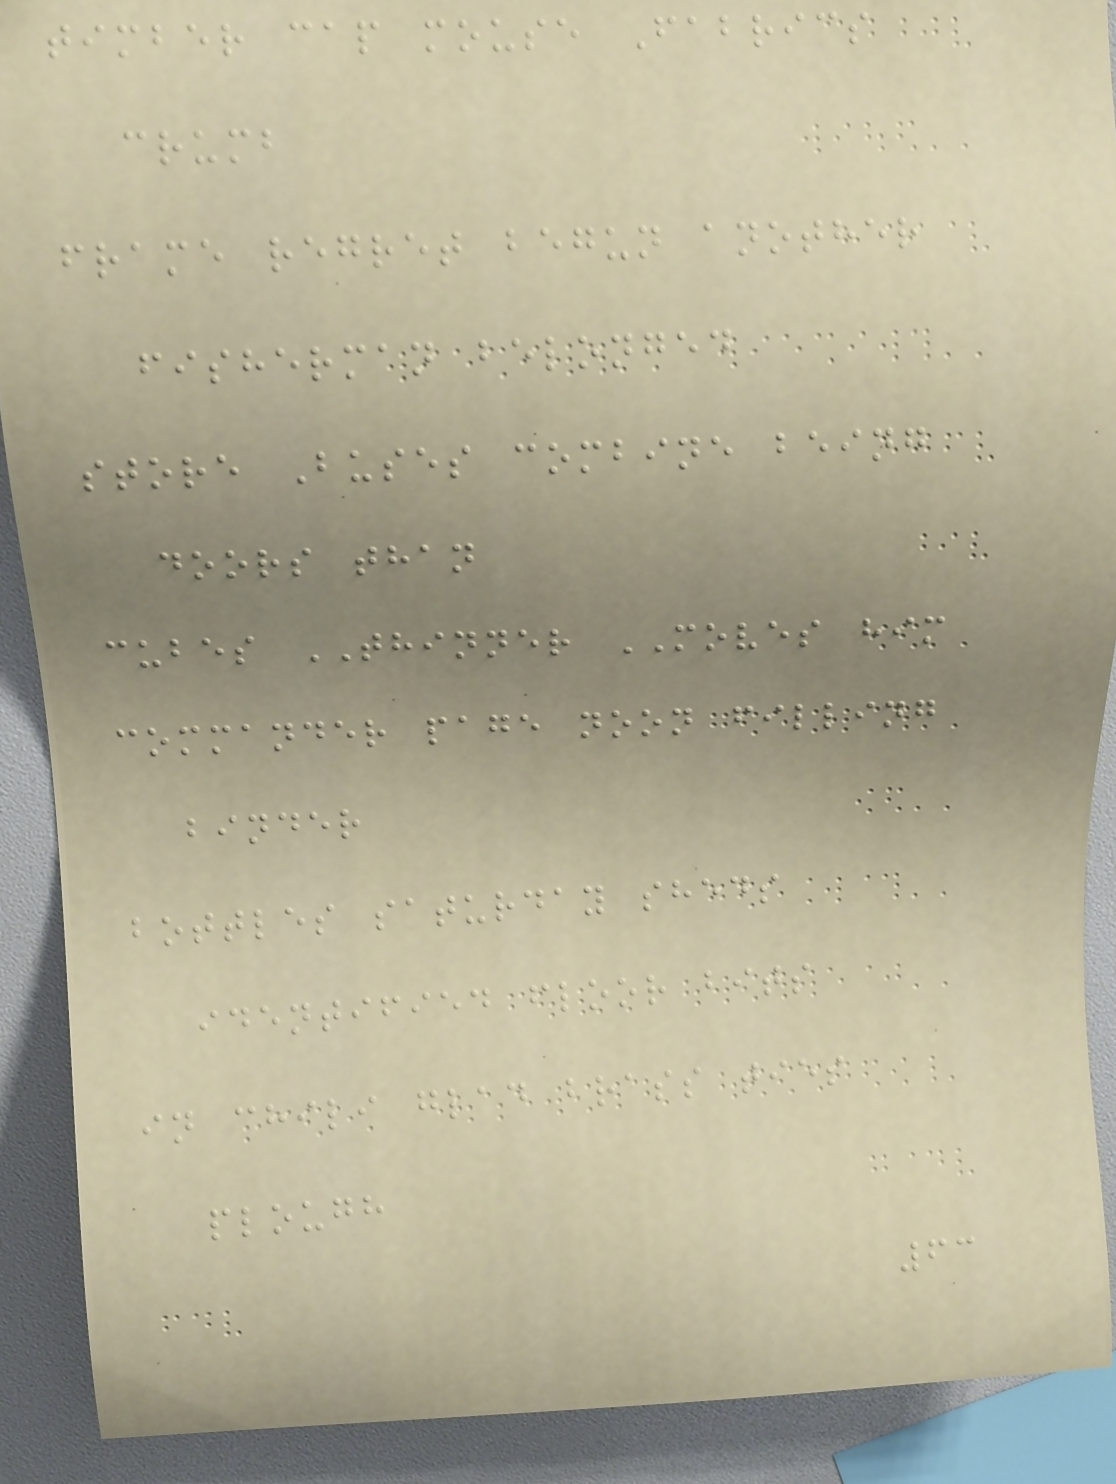timber cap mouse Fabrics
crumb
frame regret begun another
fisherman belonged
store Buses combine being
doors than
cubes THINNER MOVES him
commander page noon filling
binder
bottles saturday sheds
identified floor bits
in chili glad brass ties
plough
63
